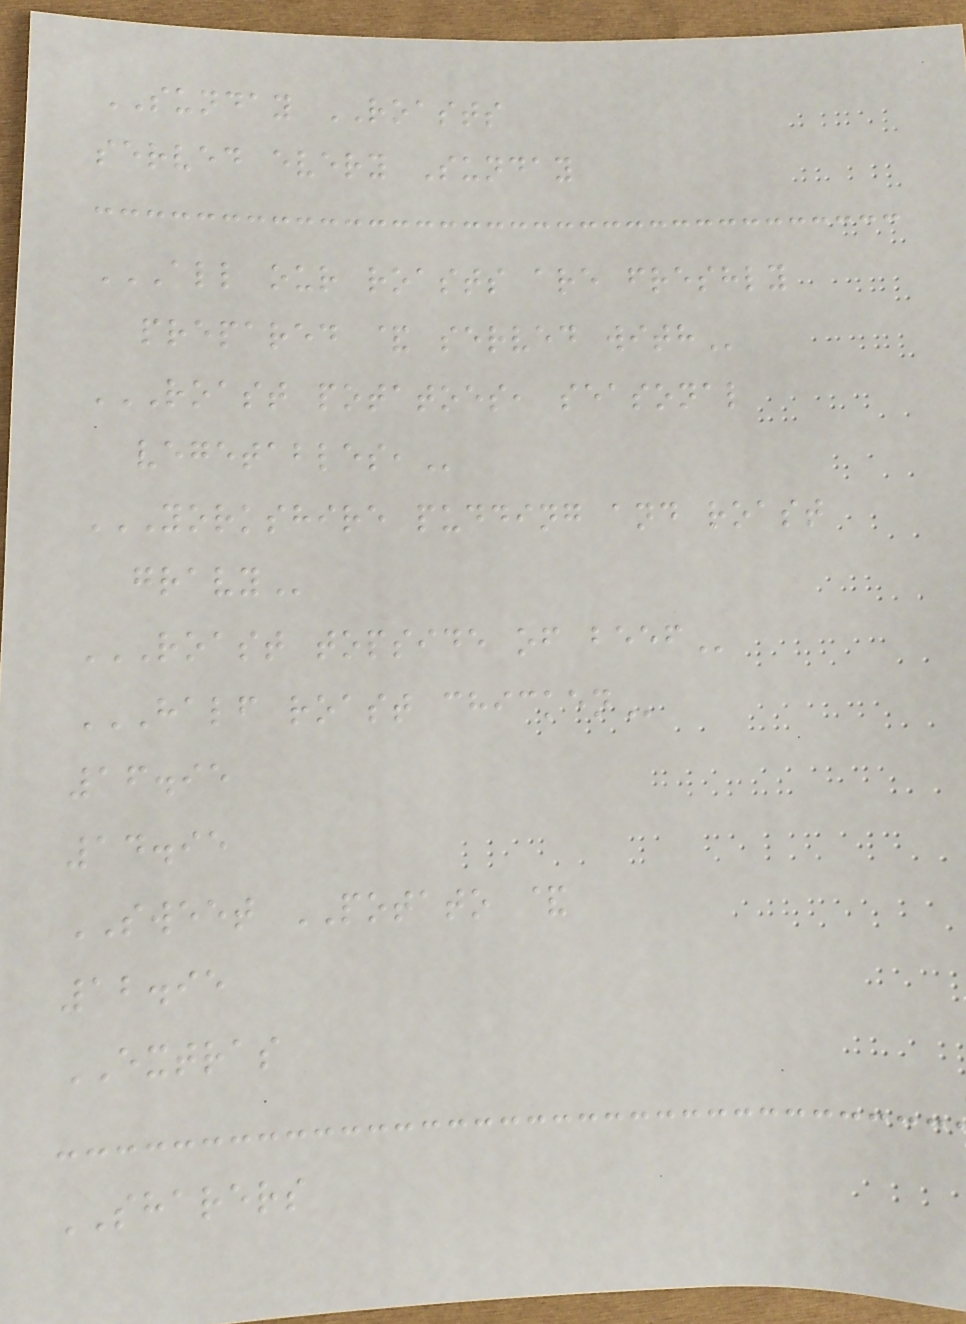SUNDAY ROASTS
served every Sunday
ALL OUR ROASTS ARE FRESHLY
PREPARED & SERVED WITH
ROAST POTATOES, SEASONAL
VEGETABLES,
YORKSHIRE PUDDING AND ROAST
GRAVY
ROAST TOPSIDE OF BEEF
HALF ROAST CHICKEN
16.95
14.95
SWEET POTATO &
12.95
EXTRAS
SHARERS
